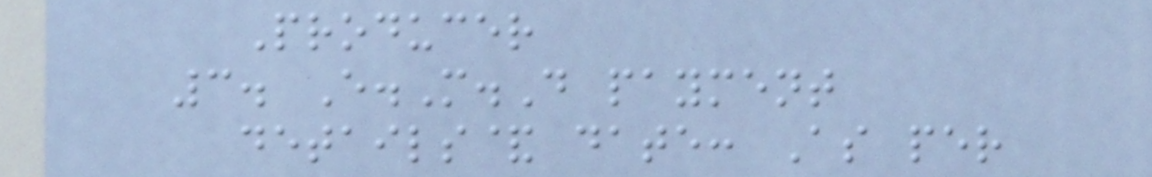Producer
3. E.M.D payment
details& date: As per
